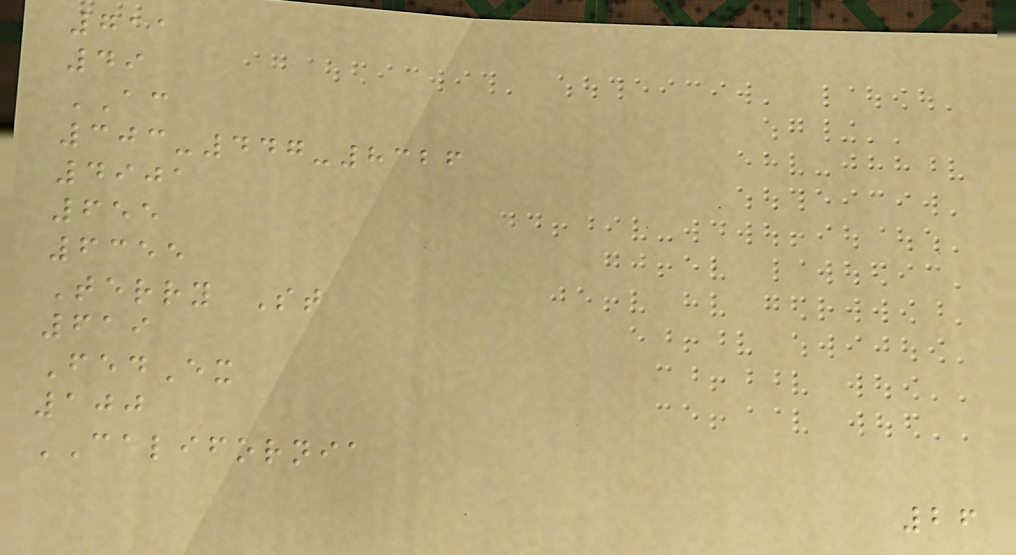711
49
AC
303-447-8326
4901
655
6355
Terry St
619
FedEx
100
CALIFORNIA
26
